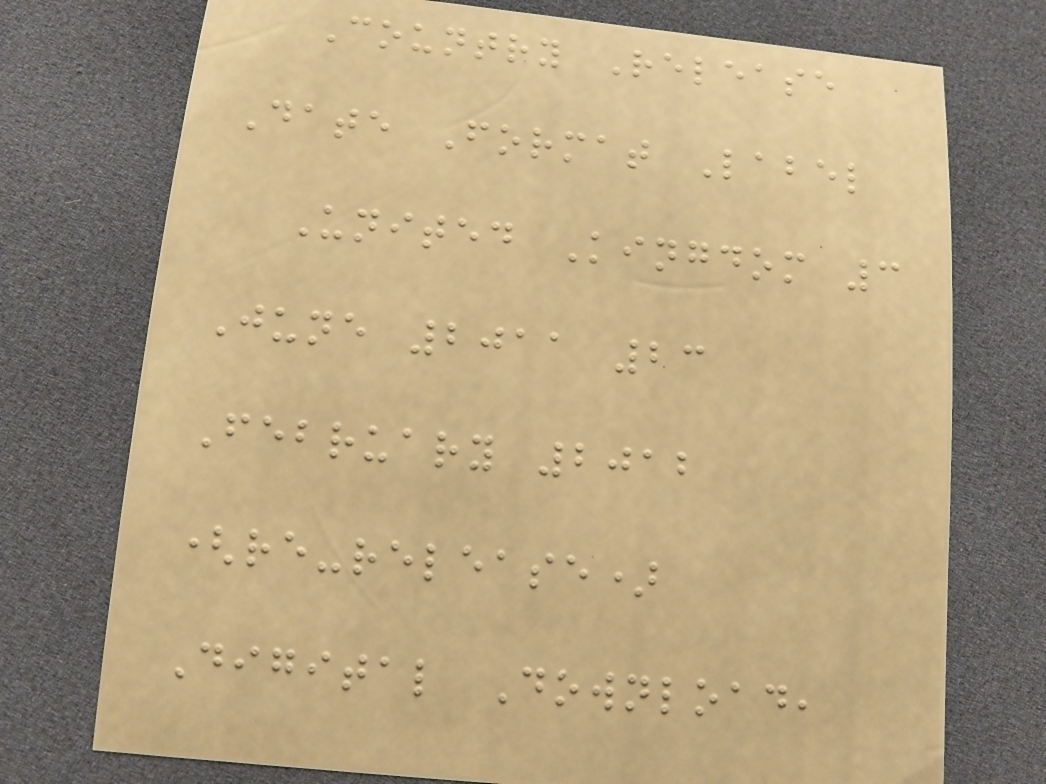Country Release
Date Format Label
United Kingdom 3
June 2011 23
February 2012
(re-release)
Digital Download,
